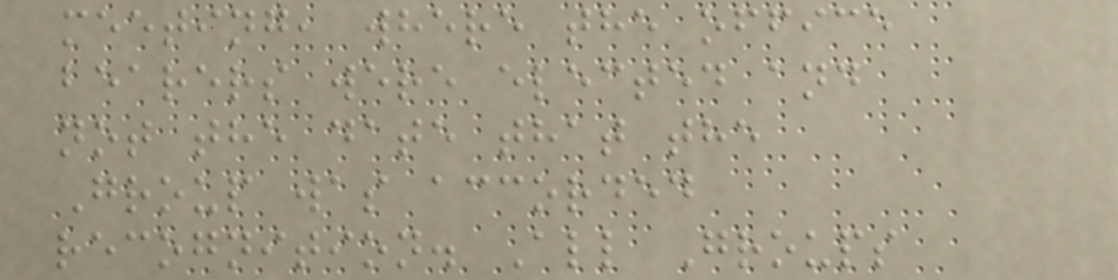meeting, where the office
bearers were elected and
not the date that the
Group was accorded
recognition. All Groups
